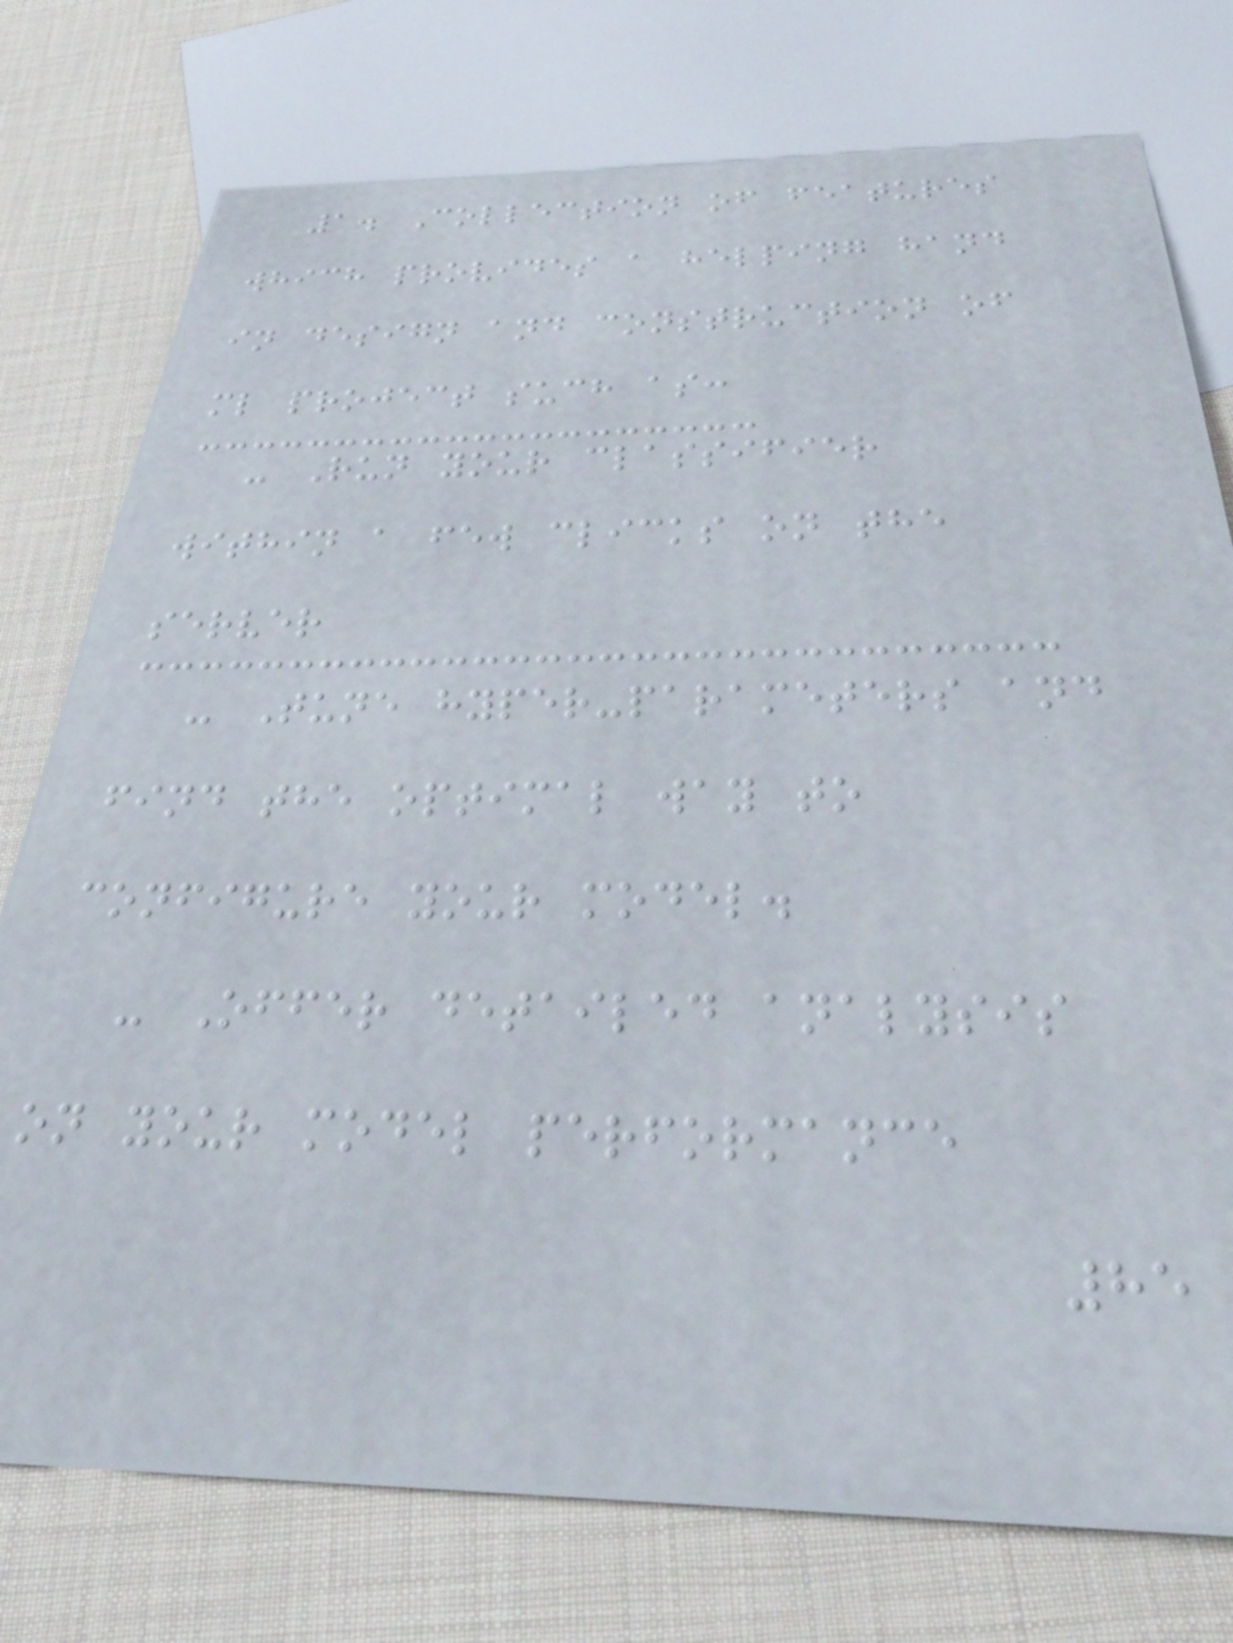1. Collection of features
which provides a helping hand
in design and construction of
ml project such as:
- Run your classifier
within a few clicks on the
server
- Tune hyper-parameters and
find the optimal way to
configure your model.
- Offer detailed analysis
on your model performance
85
